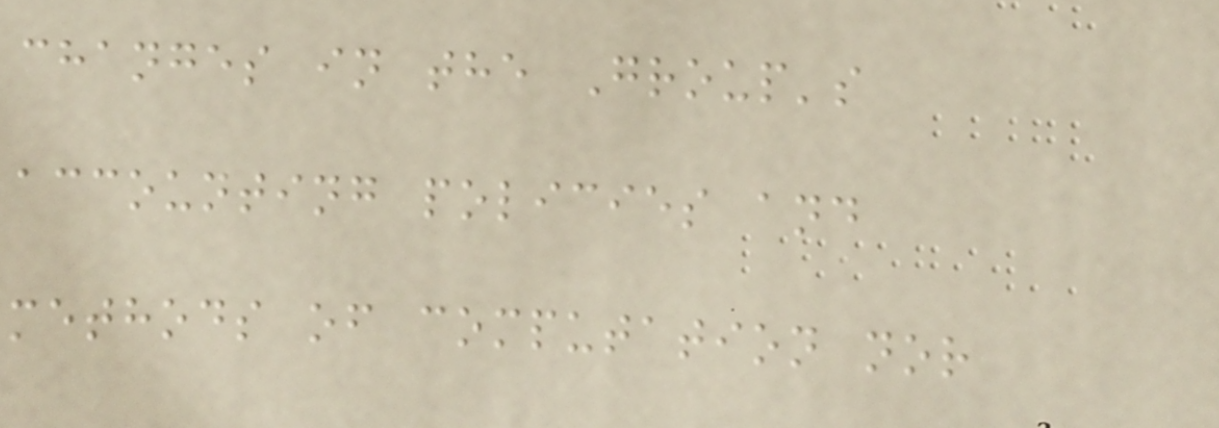changes in the Group's
accounting policies and
methods of computation nor
